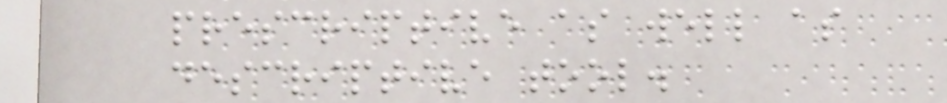prescriptive as well as
descriptive tool.
